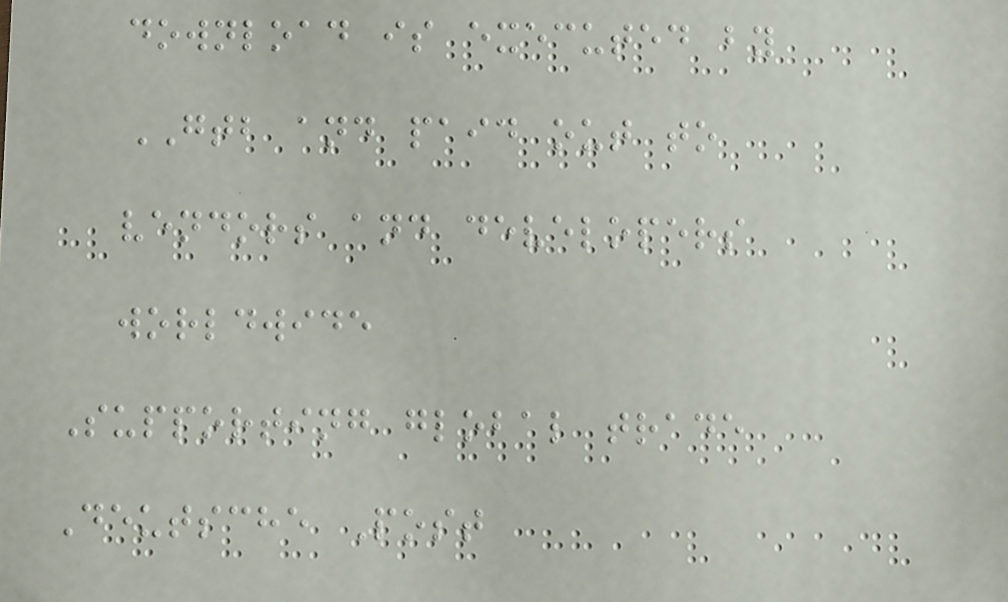download is executed by
GTB and paid out to
vendors and developers
worldwide
Supporting global trade
Deutsche Post
